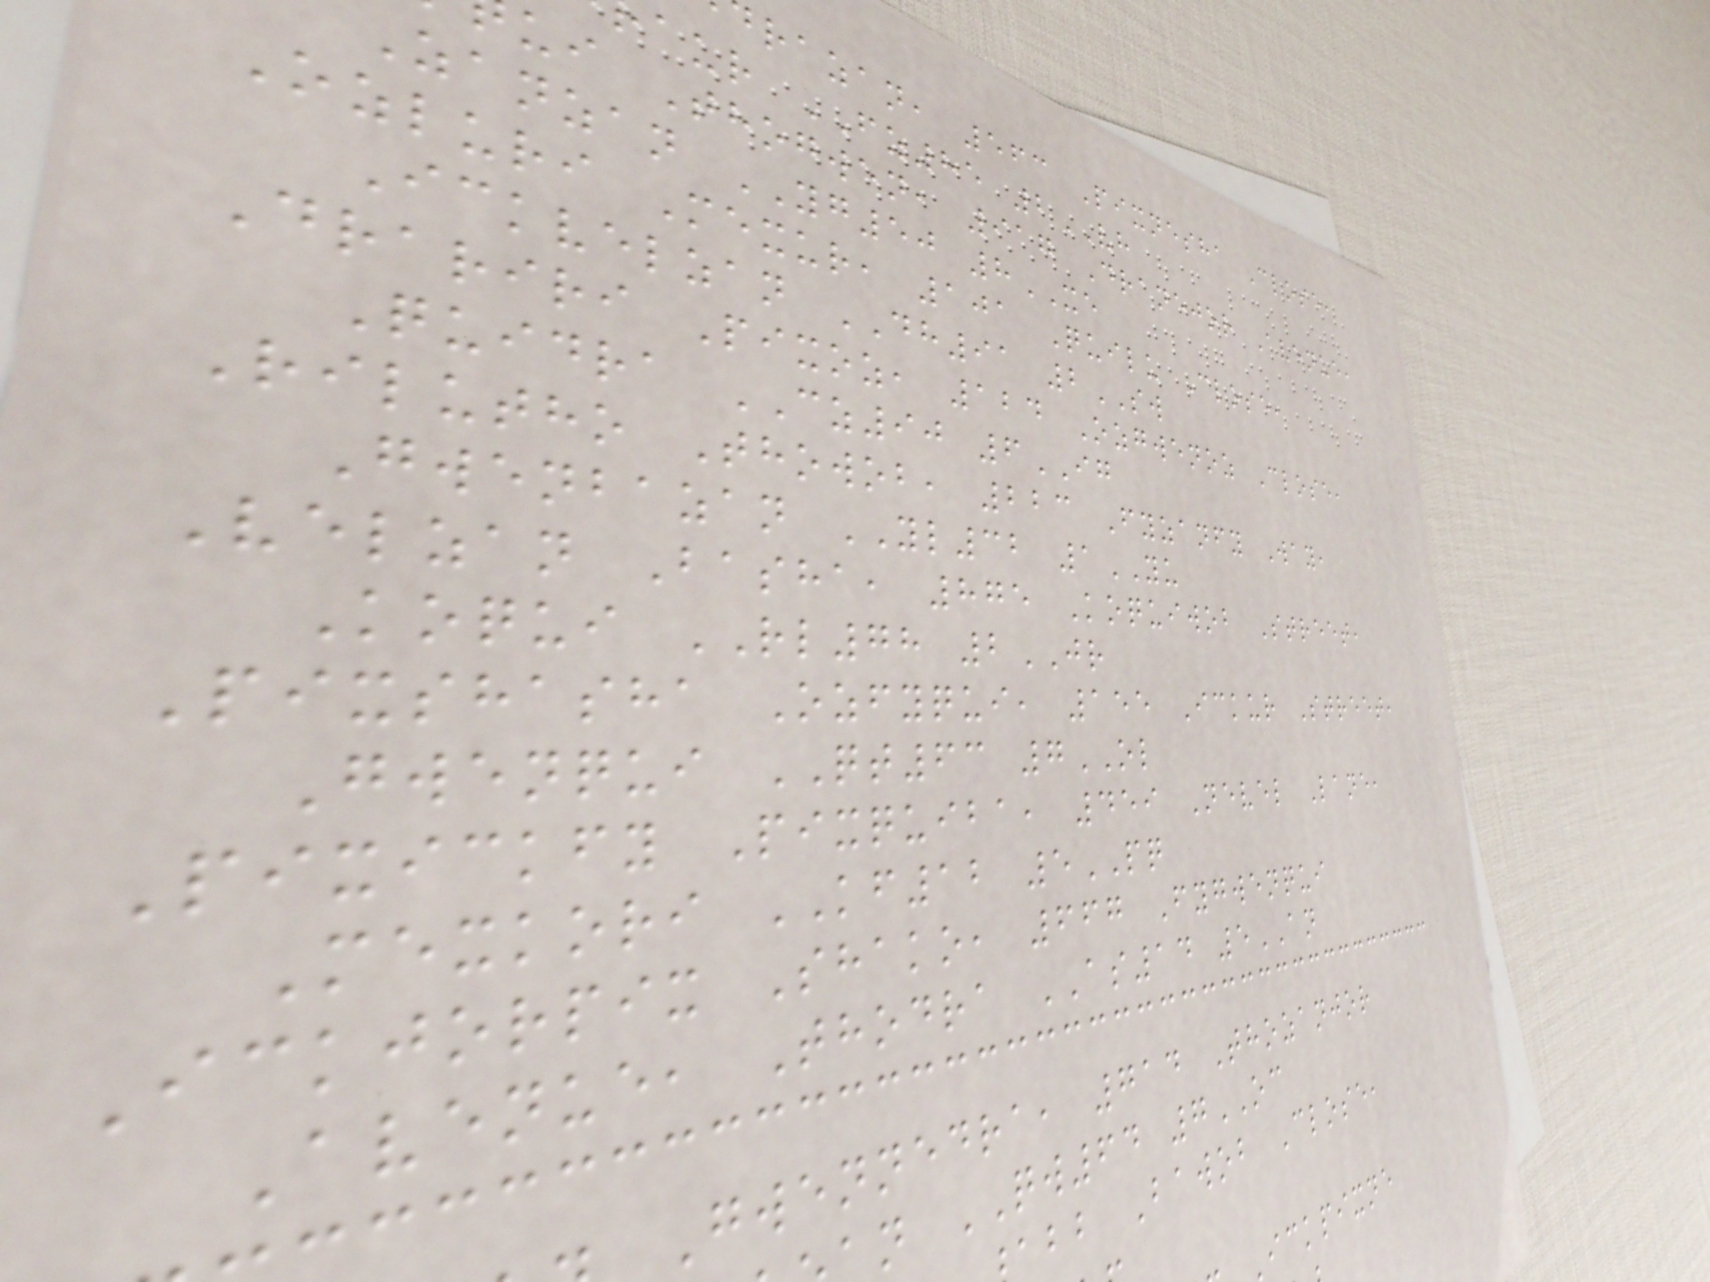razan, 563 Pixnesha Close,
aur FZ85 2VH
ui Thogwen, 917 Dranejor Avenue,
Zanzan YG50 8XE
Ozluri Mexur, 101 Quilu Close,
Ickvelzan DH91 2SW
Drariri Pixoz, 124 Ozgwenoz Close,
Quidra CZ90 6IG
Rilutho Thowob, 223 Fyzanfy Way,
Gwenbazan YL32 1YU
Velzan Basha, 875 Koquiwob Street,
Koqui RL78 2JR
Pixshasha Ozfyqui, 155 Ickur Street,
Gwenqui QT63 7OL
Pixickfy Pixquiba, 459 Nevel Lane,
Mexkori KF12 5PQ
Ickjorpix Shako, 667 Fygwenqui
Avenue, Thodra AS14 5AN
Gwennedra, 714 Thozanjor
n QW64 7OC
abb Bawob Close,
